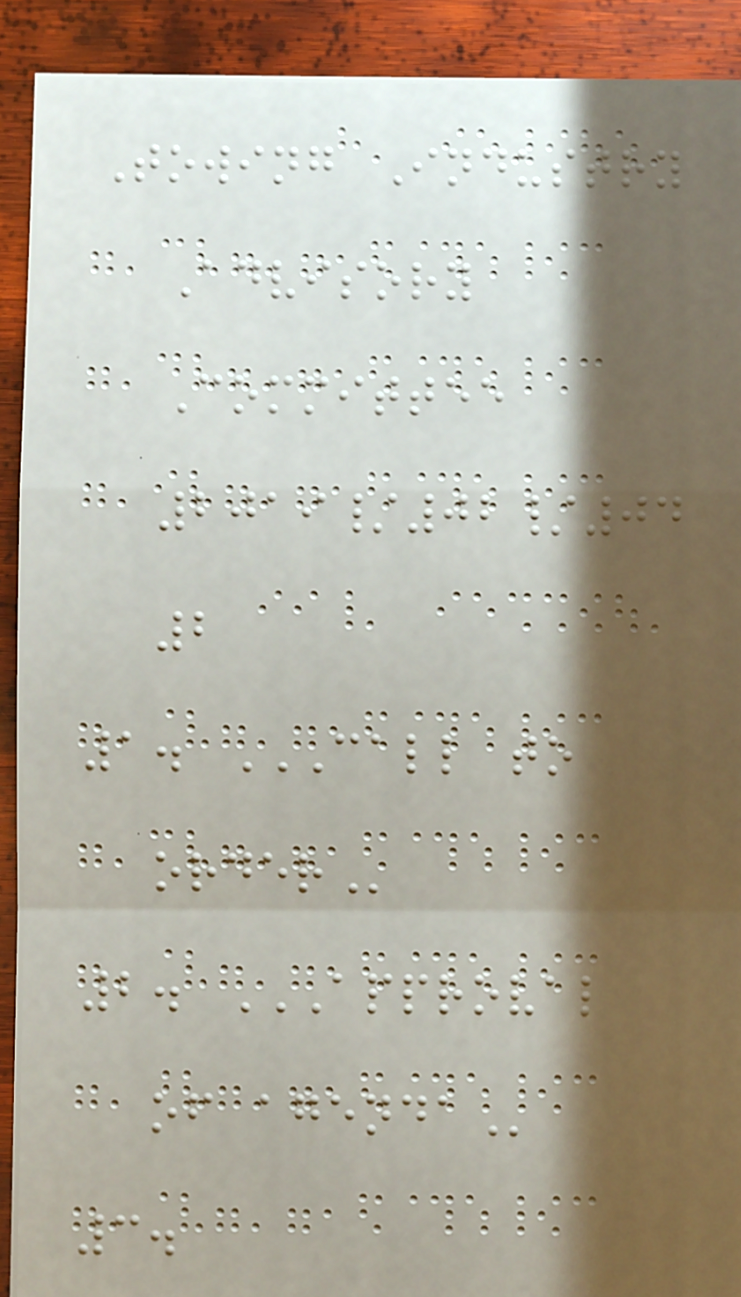Towing Industry
Advisory
Committee
2019/02/04
2
1. CALL TO
ORDER
2. APPROVAL
OF AGENDA
3.
